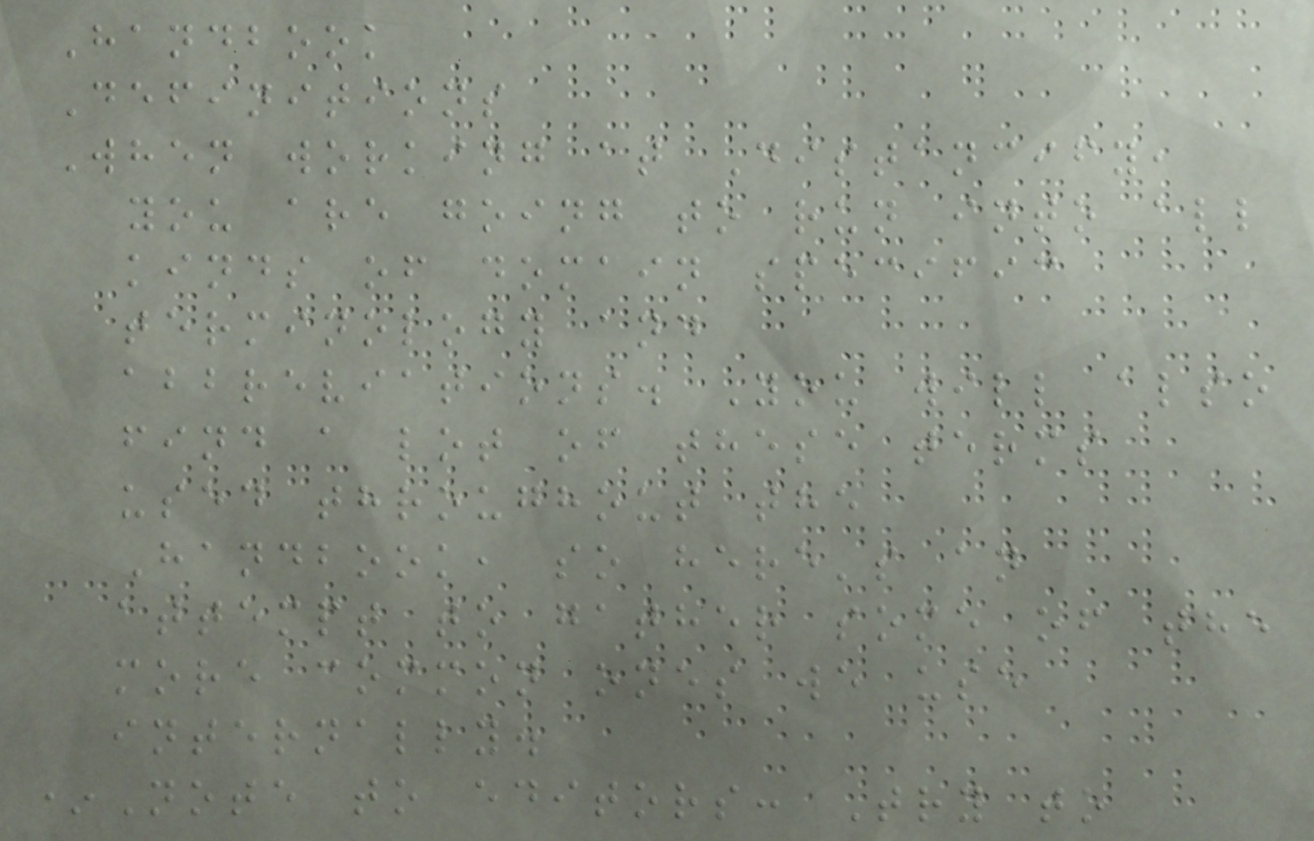Handbook
Definitions
When working at Distancify,
you are going to run into all
kinds of domain specific
terminology and
abbreviations. You will also
find a lot of these terms
used throughout the
Handbook, so here's an
attempt to gather some of the
more common ones we use
internally.
*Note to editors: Try to
